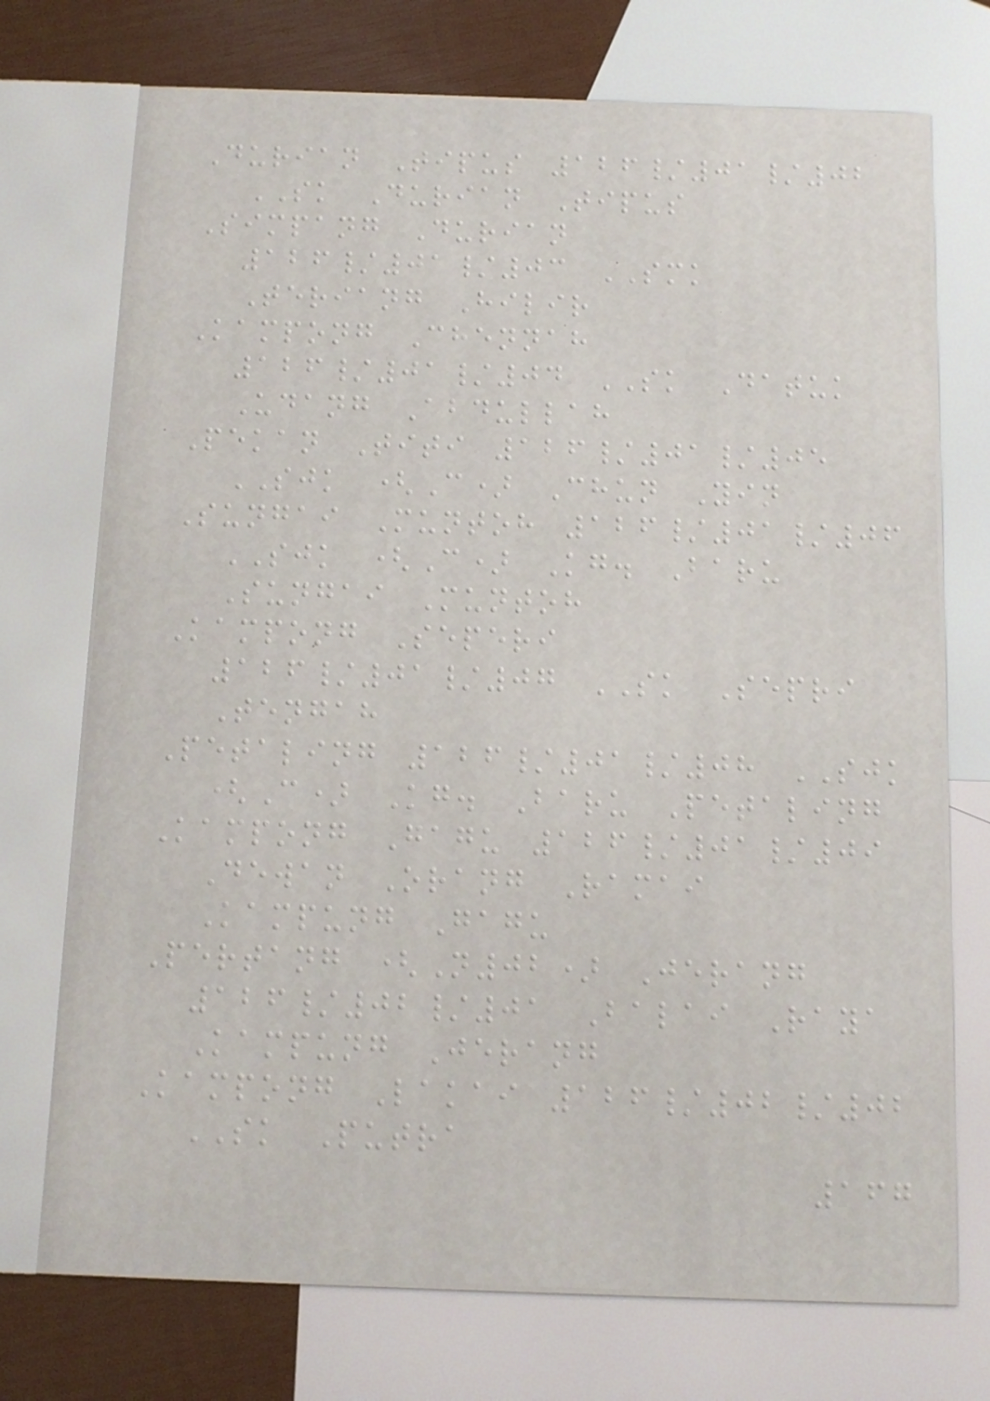Durian Tipus 126/01/02
SK Durian Tipus
Simpang Durian
126/01/03 SMK
Teriang Hilir
Kampong Chennah
126/01/04 SK Datuk
Udang Abdullah
Pekan Titi 126/01/05
SJK (C) Chun Yin
Sungai Muntoh 126/01/06
SJK (C) Kg. Baru
Sungai Muntoh
Kampong Seperi
126/01/07 SK Sepri
Tengah
Petaling 126/01/08 SJK
(C) Kg. Baru Petaling
Kampong Gagu 126/01/09
Dewan Orang Ramai
Kampung Gagu
Pertang (N02) Jerang
126/02/01 Balai Raya
Kampung Jerang
Kampong Lakai 126/02/02
SK Putra
167
